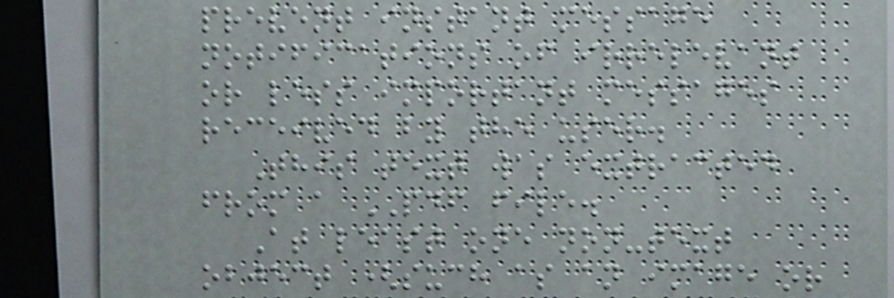prevent instant message
notifications of irrelevant
or less important messages
received by the user.
This text was extracted
from a PDF file.
At least one non-text
object (such as an image or
